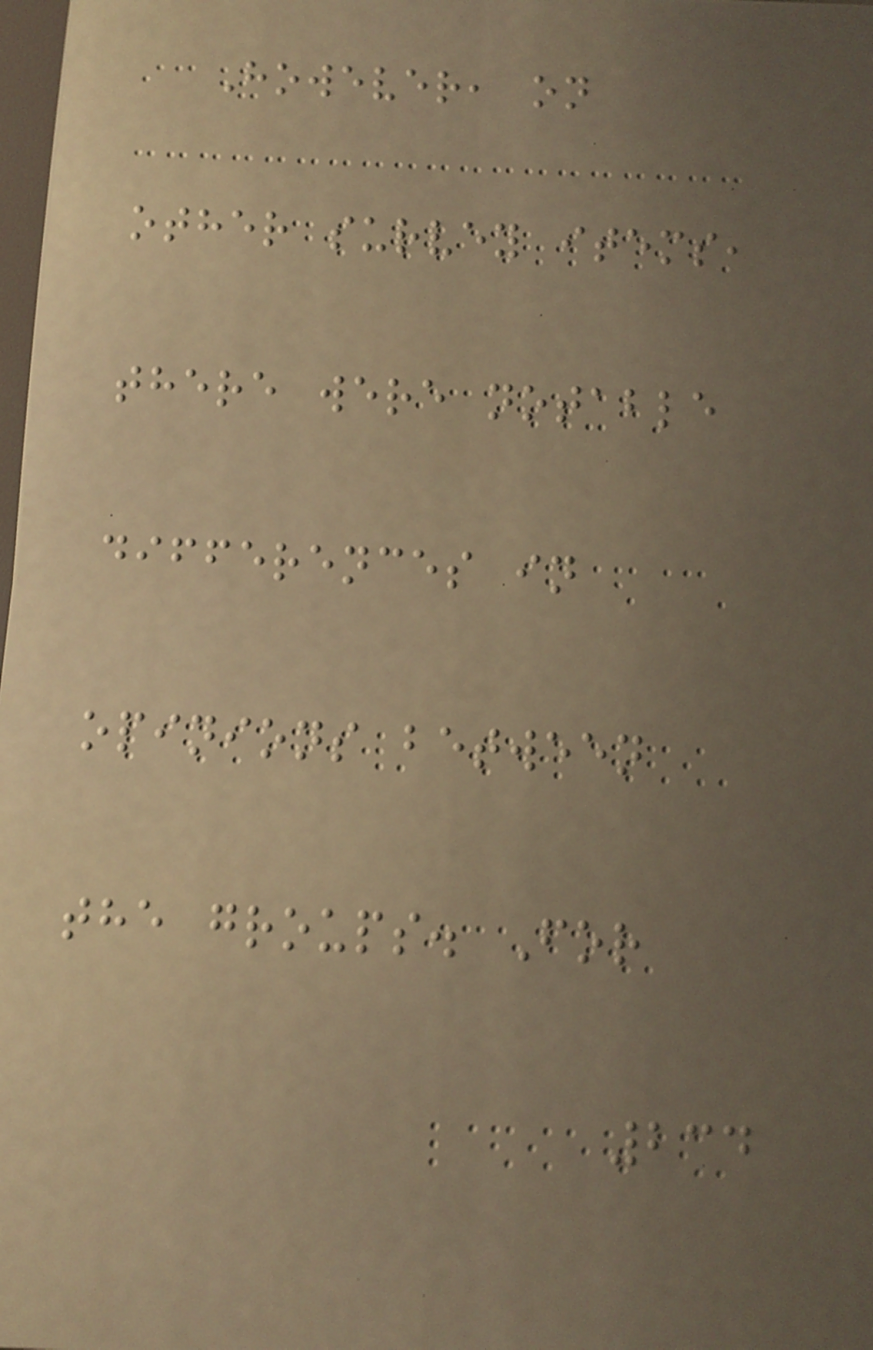However, on
other survey items,
there were notable
differences in
opinions between
the groups. For
234
